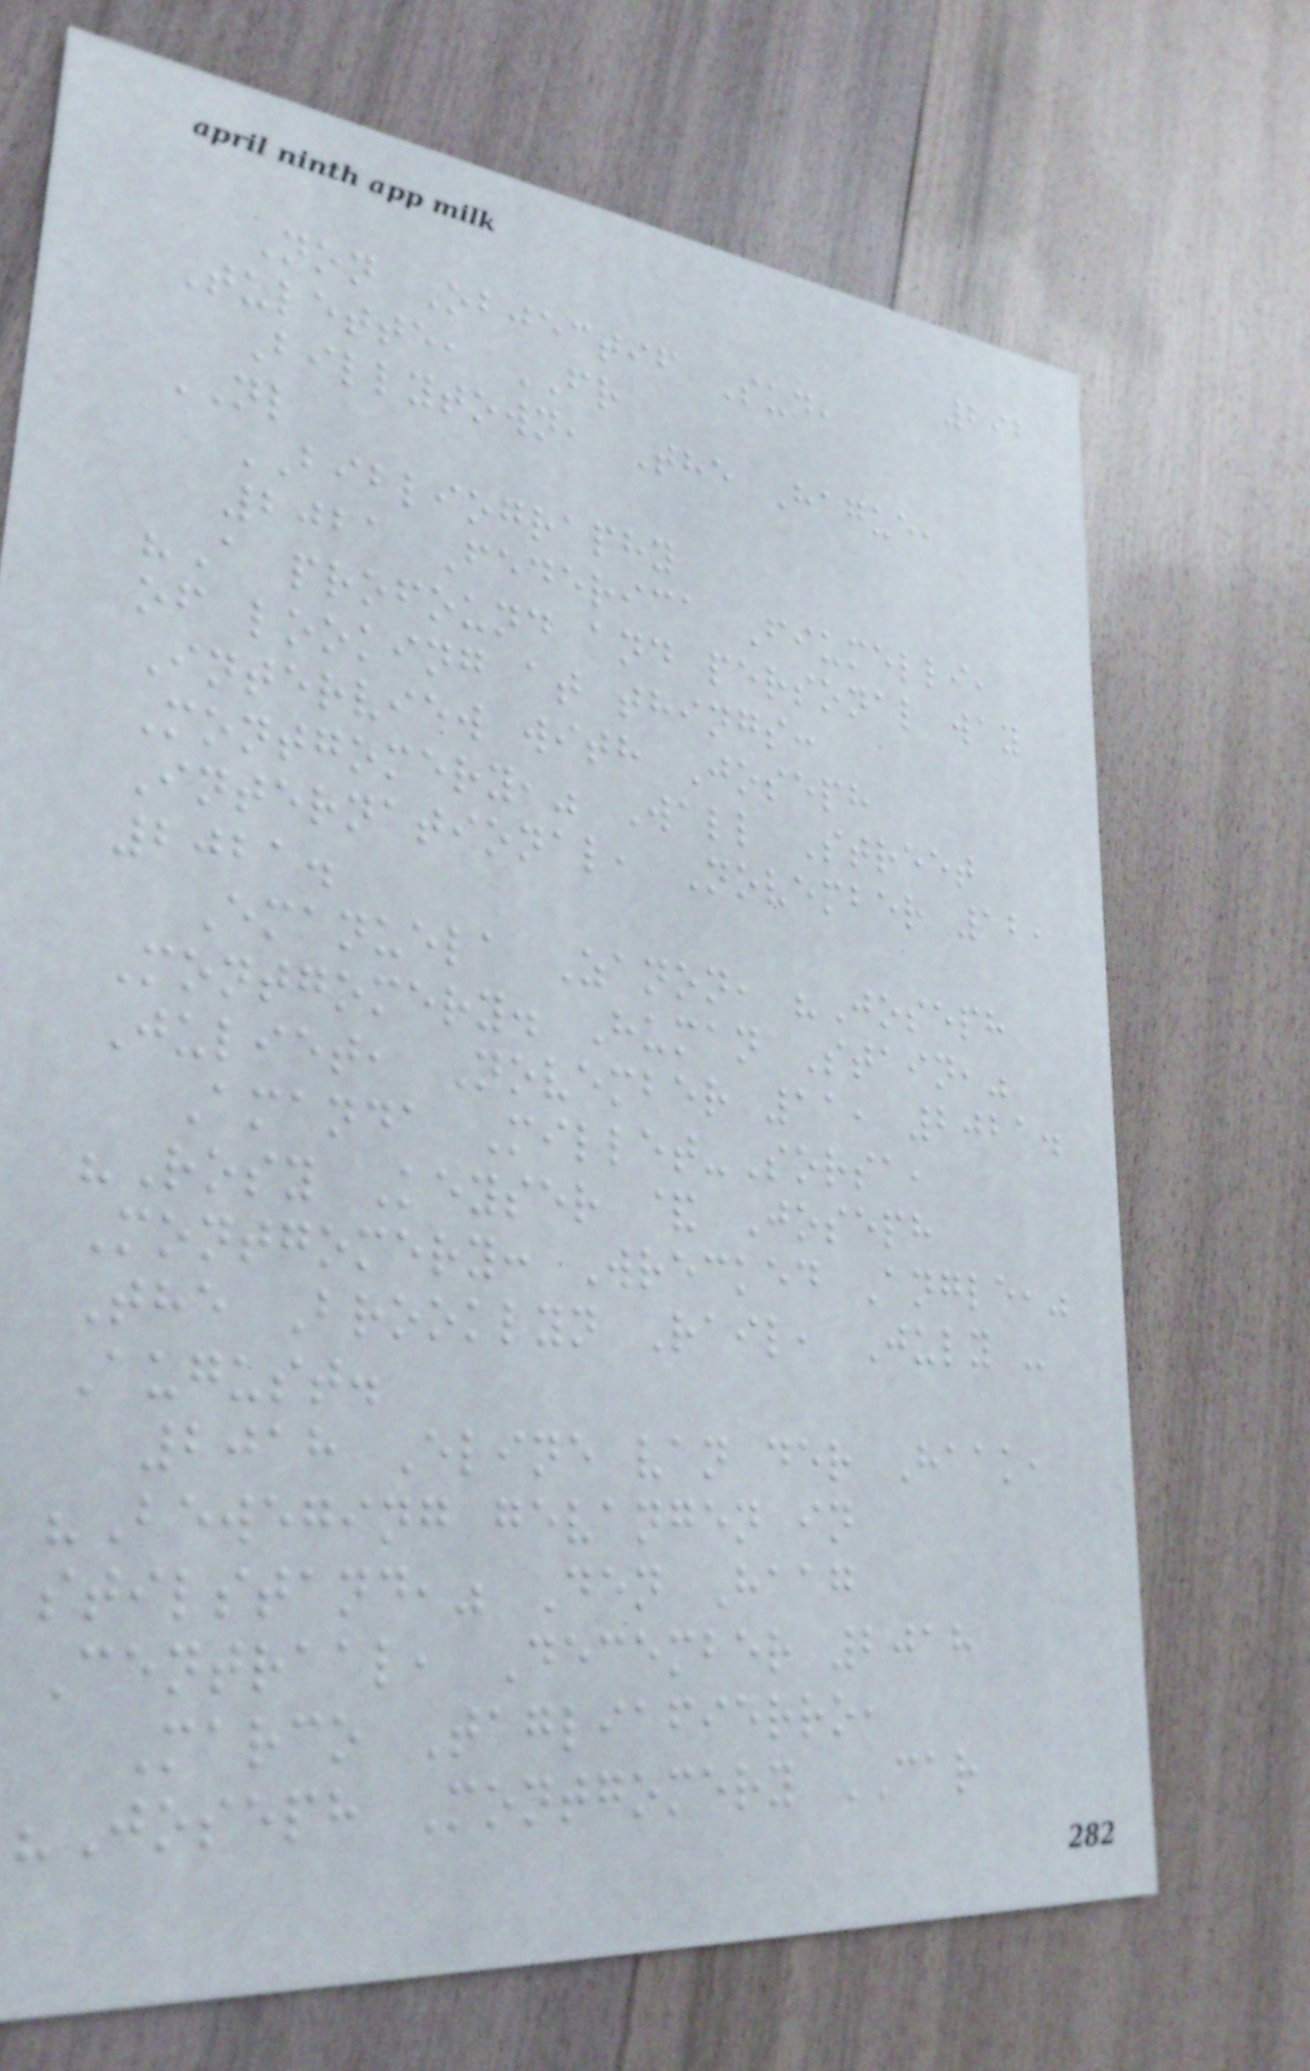292
Non Objectif Sud,
Tulette, FR
Billytown, The Hague,
NL
BIBLIOGRAPHY
2021 Federica Fiumelli,
"A profound and personal way
of looking at things:
Interview with Joseph
Montgomery," Wall Street
International, November 12,
2021.
Emanuela Zanon, "Joseph
Montgomery. Human Stain,"
Juliet, November 11, 2021.
Amanda Millet-Sorsa,
"Rosy Keyser & Joseph
Montgomery: Wrecked Angle,"
The Brooklyn Rail, July -
August.
2018 Eline van der Haak,
"Beweging gevangen in
stilstand," Den Haag
Centraal, December 2018
Marco Tagliafierro,
"Joseph Montgomery CAR
